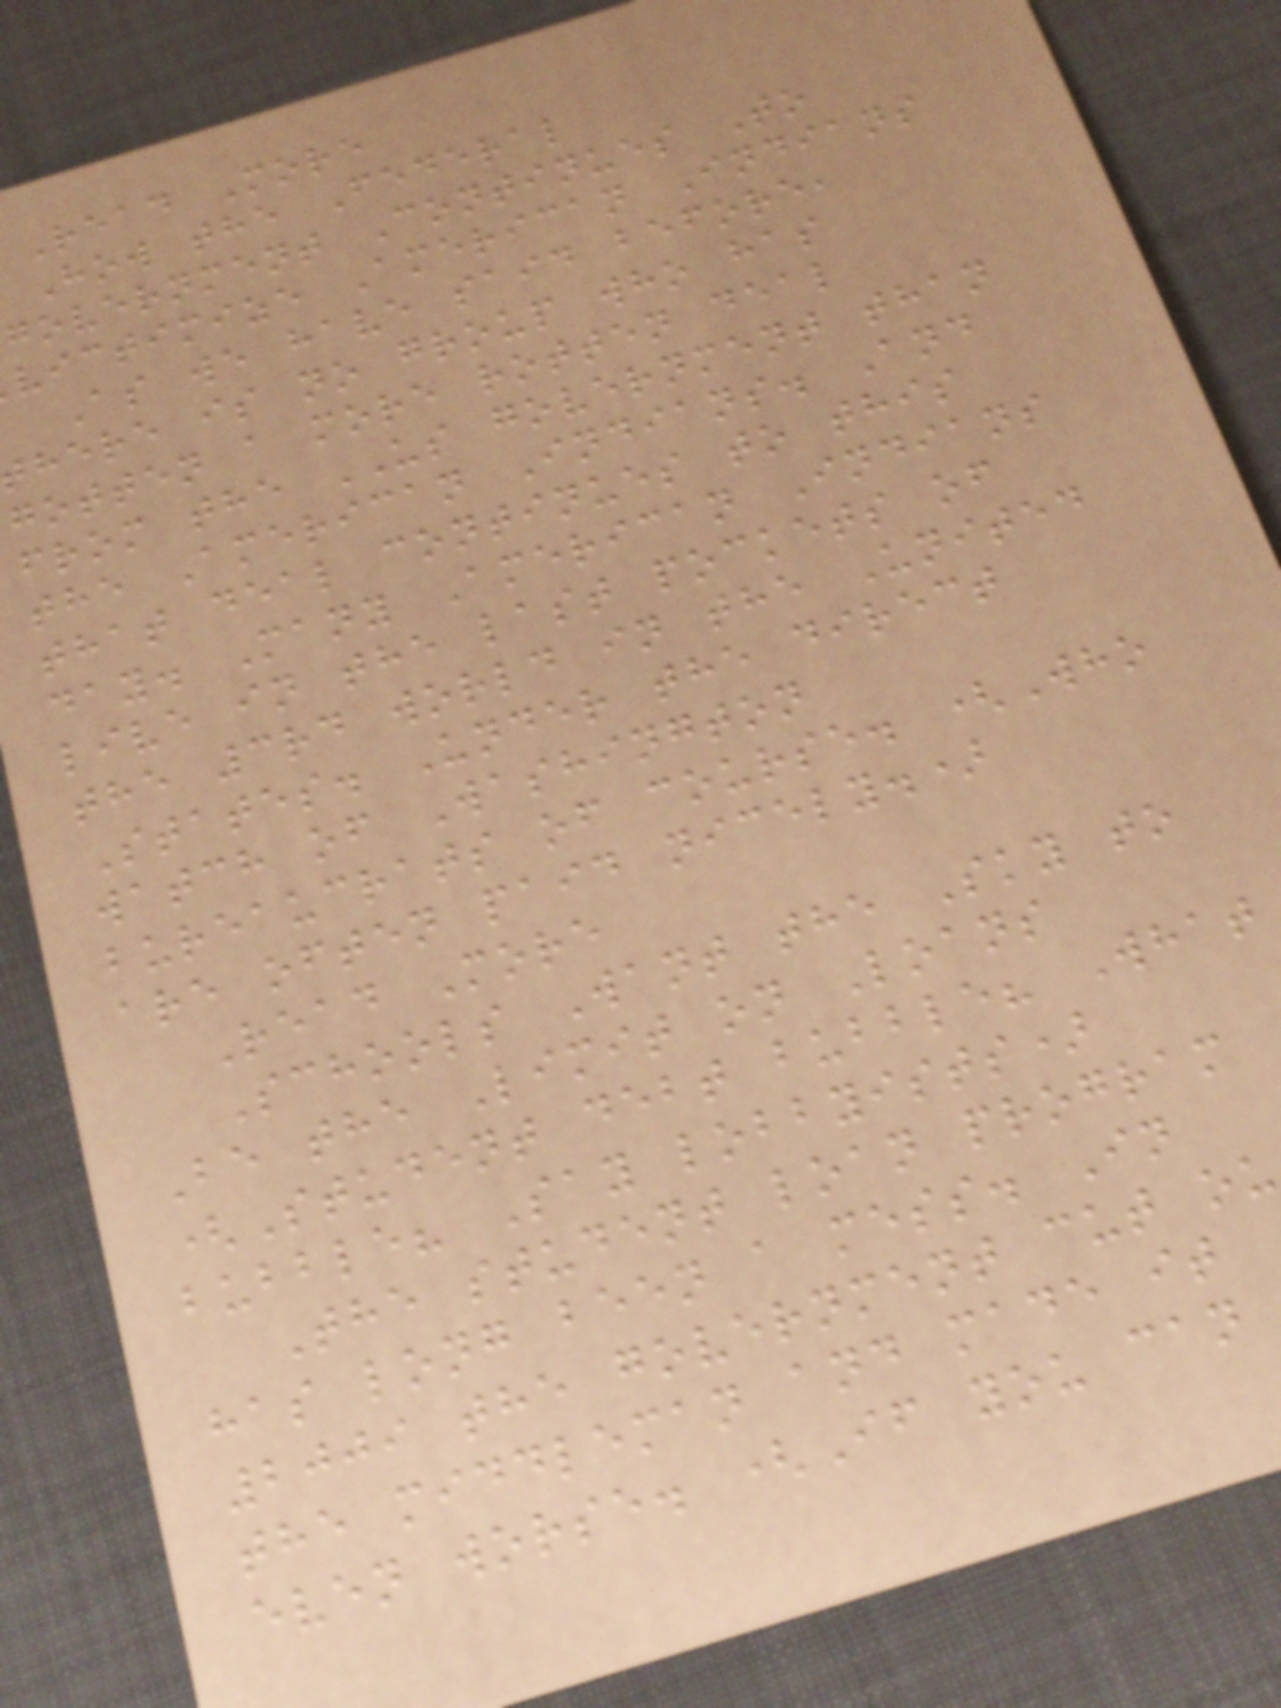Read More
How the Federal
government Continues To
victimize American Indians
As we have said before,
here is no group who has
gotten a more rotten deal
from the US government than
the American Indians. And
that deal continues to this
day. Many American Indians
live in the last pockets of
the 3rd world in the United
States. Under the direct
watch of Washington
bureaucrats of course. (Who
are often paid nicely.)
Read More
Schools Want the Sky to
Be the Limit on Loans
(Student debt bubble? What
bubble? Say lobbyists)
The student loan program
has long been a mess. In
2009 the government cut ou
the middleman and made it
even worse. (If you can
